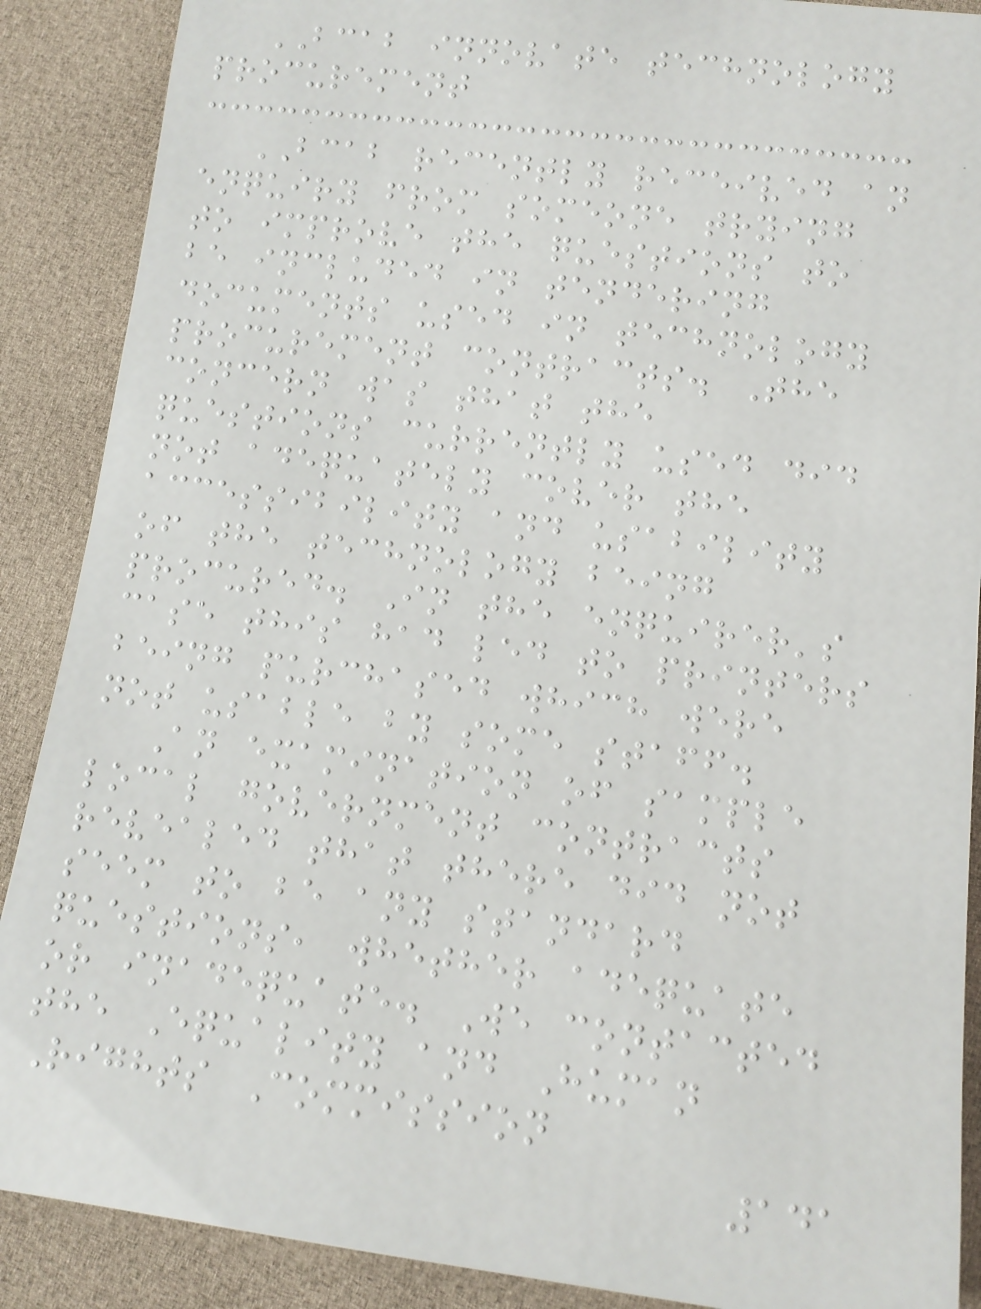BCAB innovate technology
procurement
BCAB recently received an
enquiry from someone trying
to improve the questions to
be included in tendering
documents used in technology
procurement contracts. The
concern was that the
questions currently used did
not adequately cover the
accessibility and usability
of the technology being
procured. In the enquirer's
case this had led to printers
being purchased which were
not usable by some staff.
An examination of sample
local government contracts
revealed that there did not
seem to be any standard
questions, whether adequate
or inadequate. We contacted
the Equality and Human
Rights Commission
141
